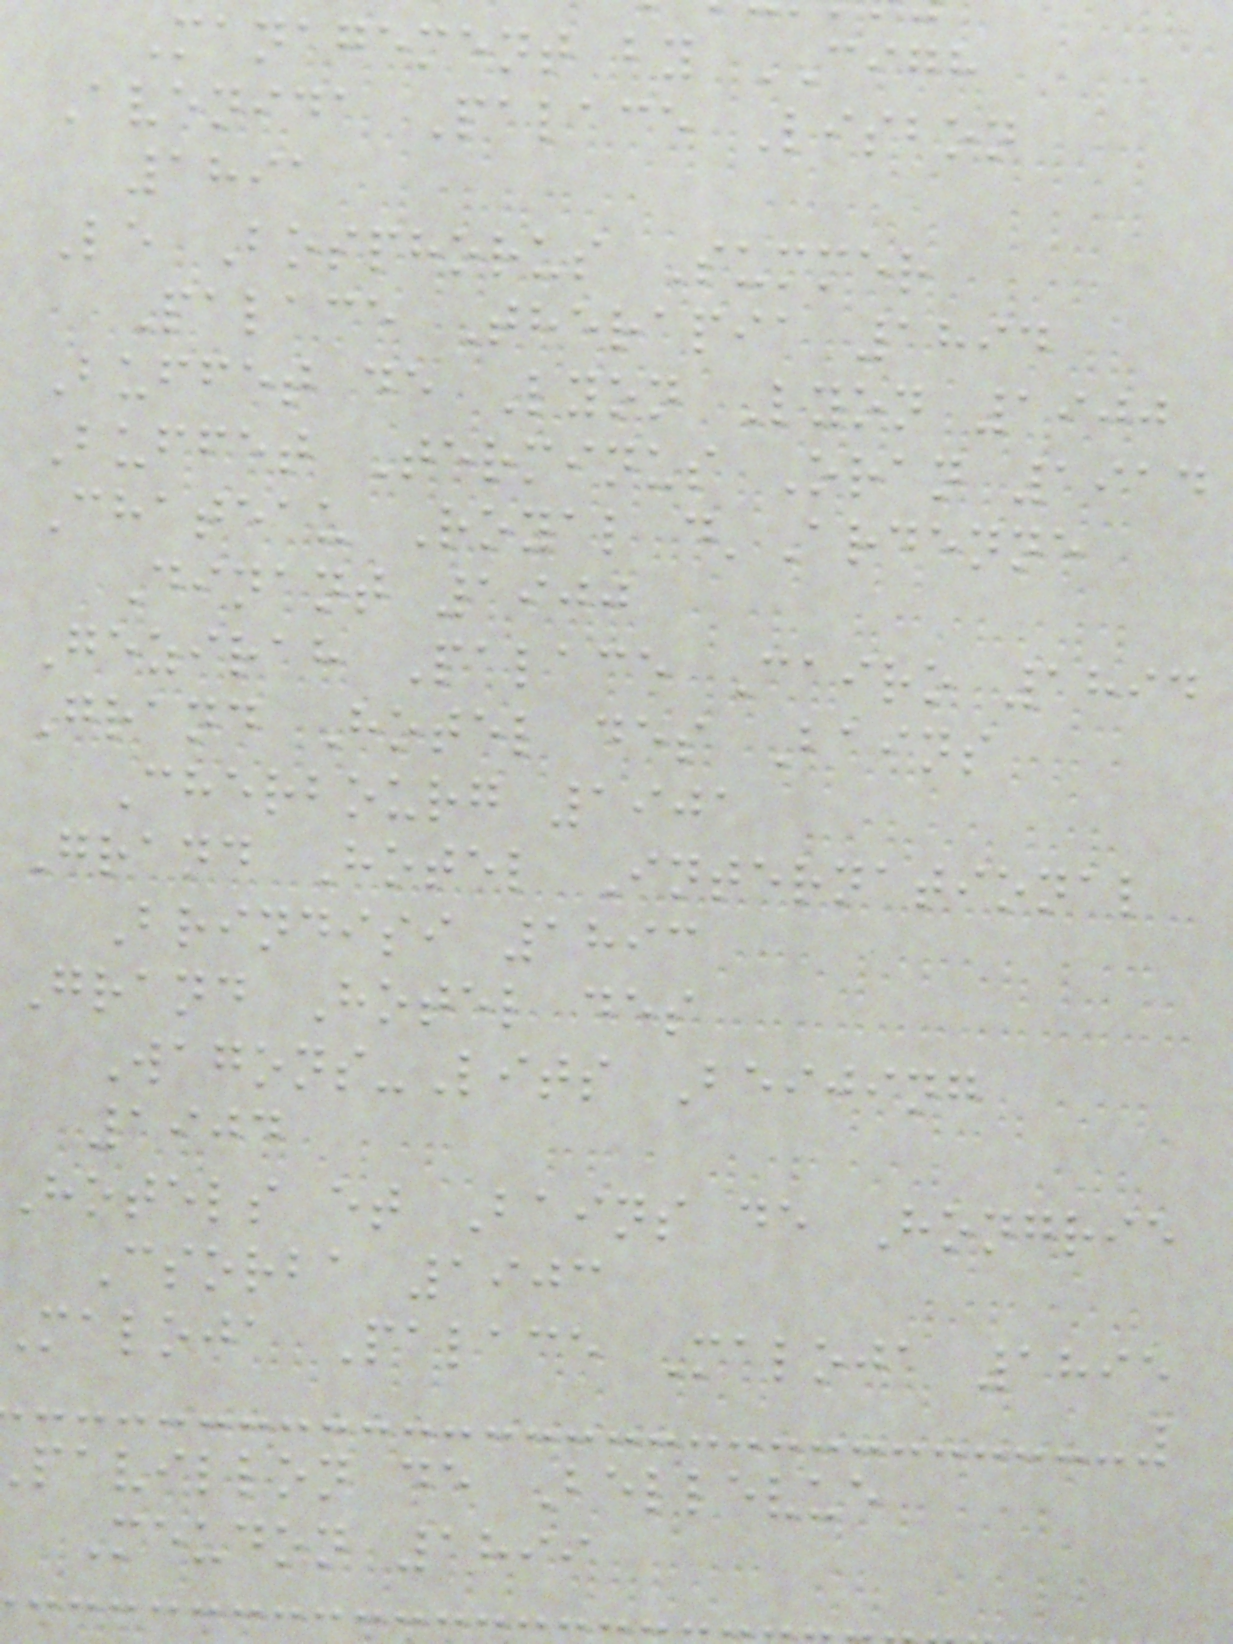Management by CIGH
Avenida Palace Lisbon
1891
Le Bosphorus Summer
Palace Therapia 1894
Buffet de Lyon Lyon 1900
Buffet Terminus Oran 1914
Chateau Royal d'Ardenne
Dinant 1900
Gezirah Palace Cairo 1894
Grand Hotel des Bains
Cherbourg 1901
Grand Hotel International
Brindisi 1893
Grand Hotel des
Wagons-Lits Beijing
1904
Hotels et Bains de Hongrie
Csorba 1903
maloja Palace Maloja 1895
pavillon de Bellevue
Meudon 1899
